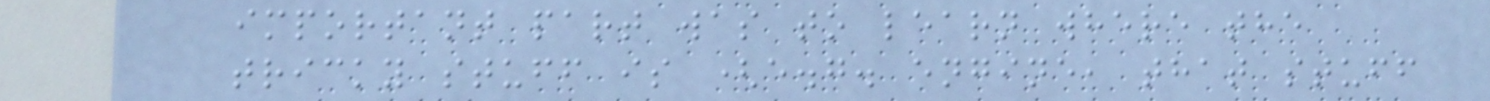important part was to learn where the
tricky stuff is (e.g. engine, that stuff
